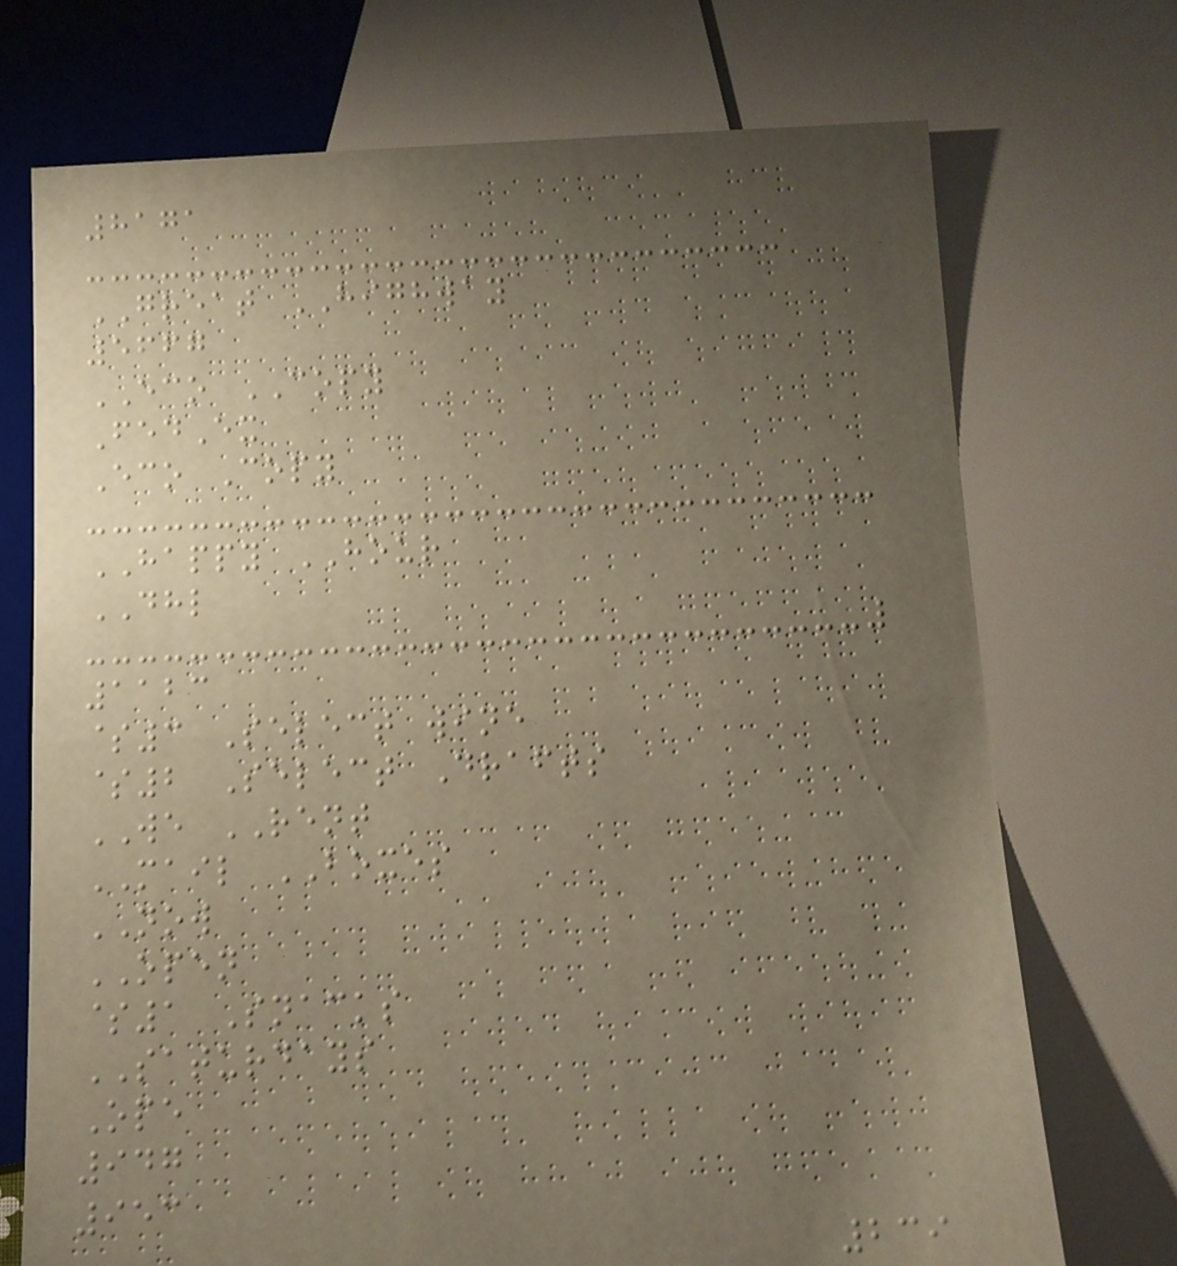8171
GREAT HIGHWAY
5667
ECO COPY
FedEx
Eco Copy
HAPPY HOUR
DHL
1123
$3 Select wine
$2 Select Drafts
WE RENT
MAIL BOXES
NOW
OPEN
$1 Snacks
SATURDAYS
Ope
947
953
239
